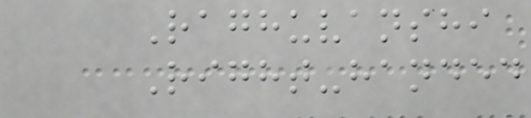Raghuvanshi
Right-handed
